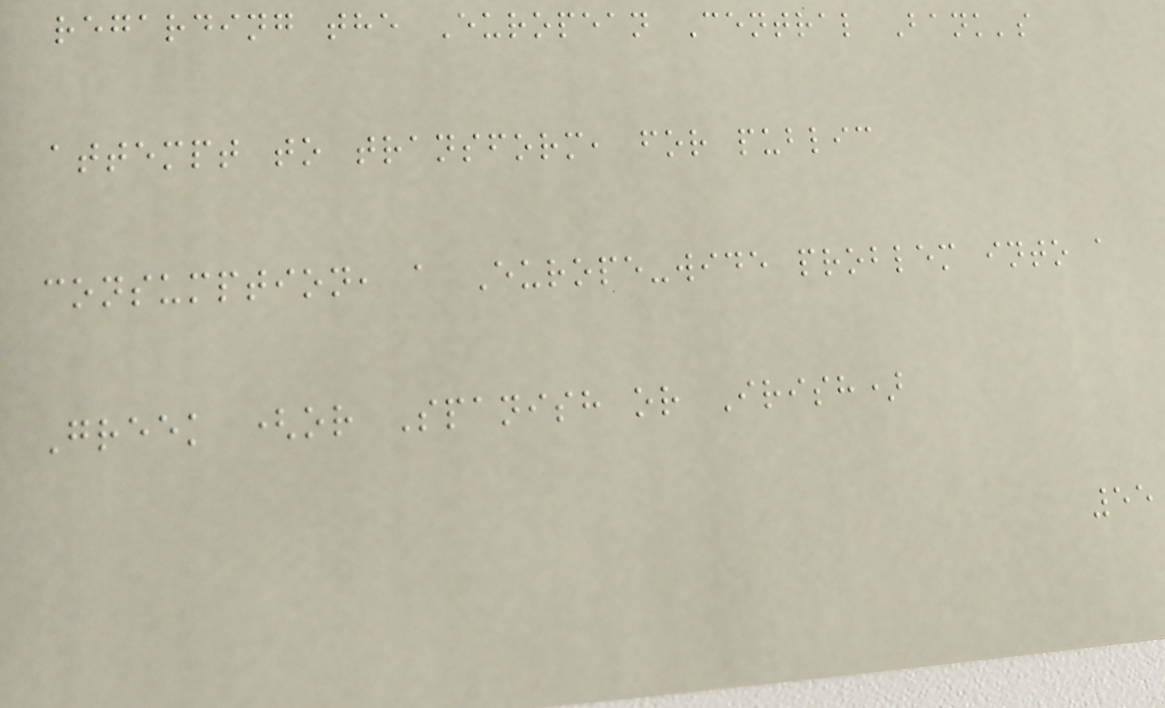regarding the European Central Bank's
attempt to transform, for public
consumption, a Europe-wide problem into a
Greek (or Spanish or Irish)
55
